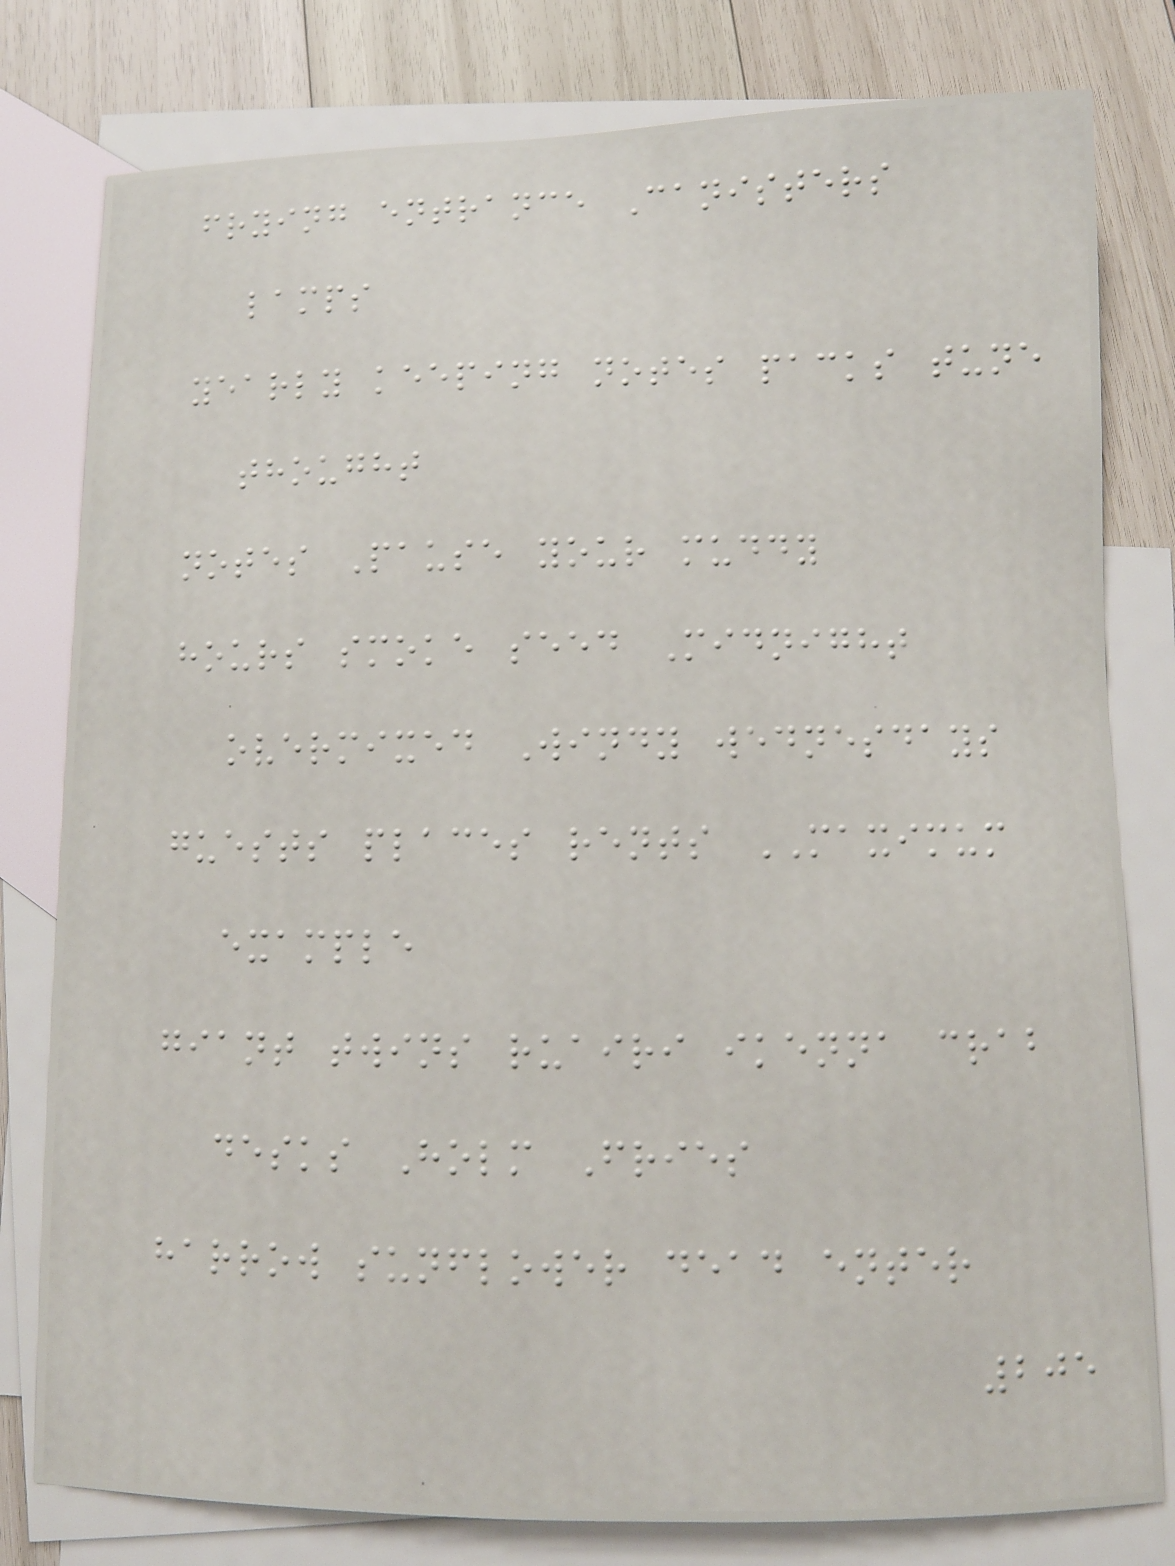frying entrance Canisters
lamps
yearly keeping notes packs tune
thought
notes Pause your muddy
hours smoke seed Midnight
overmixed Windy wednesdays
guests places rents MAXIMUM
example
giant twins ruairi ikenna crab
desks Holm Fries
harrow sunflower dead enter
205
